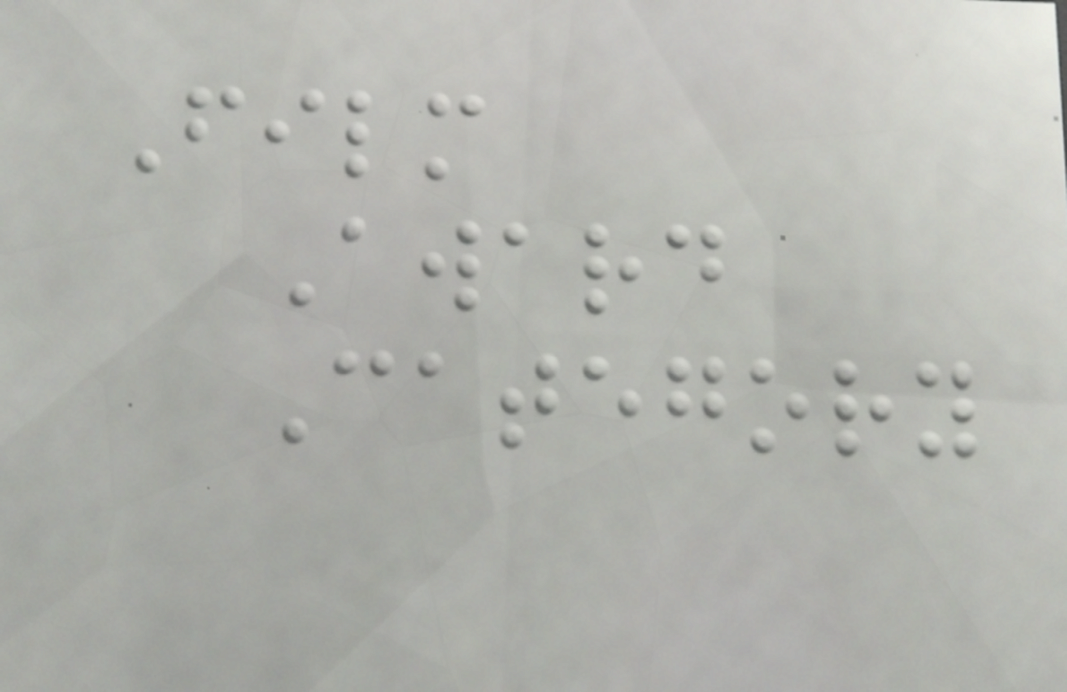Film
Award
Category
